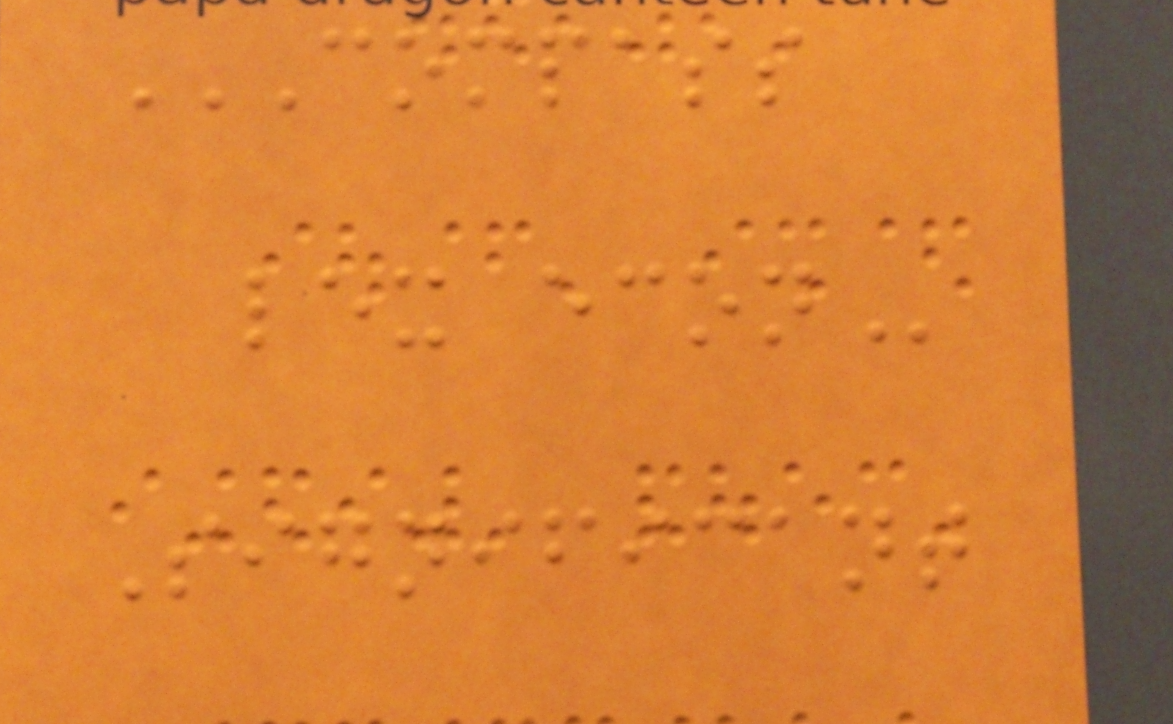COMPASS
LEX ECON
Significant
